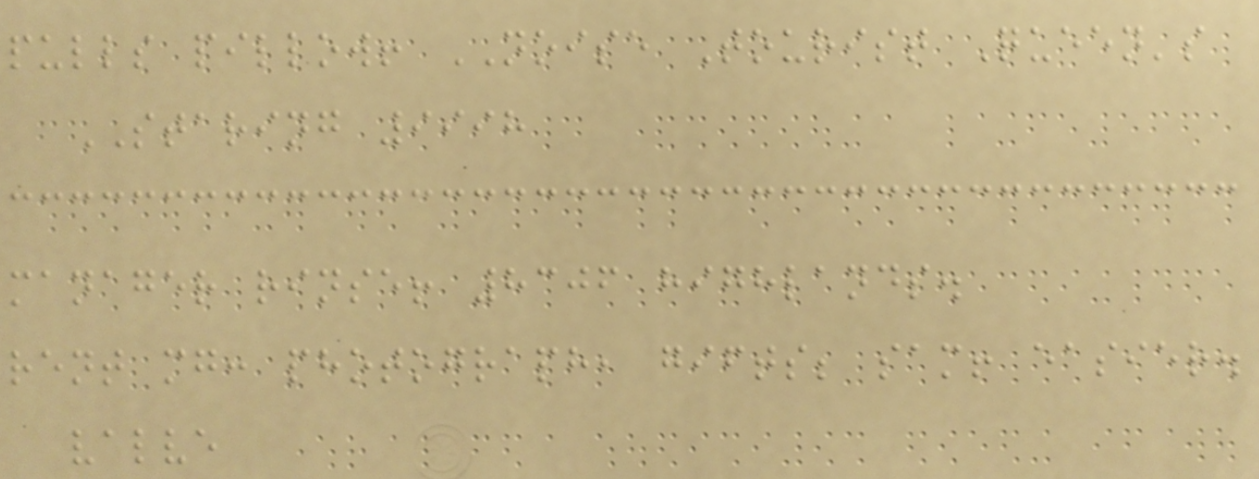pulls pillow! NOISE Tourist Queen's
STARING 9998
manager rinse! 8306 highlands.
rent mg: photograph, gifts; sam! easier.
valve
